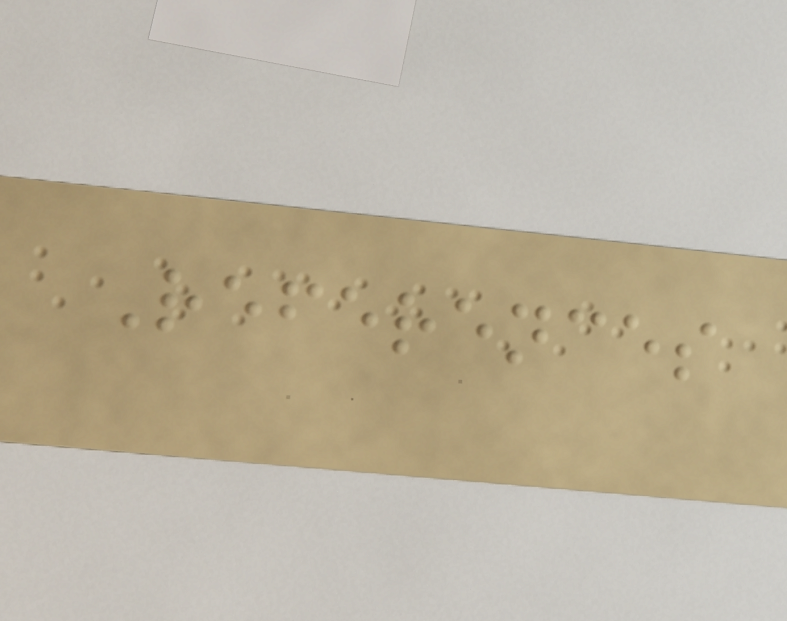References
